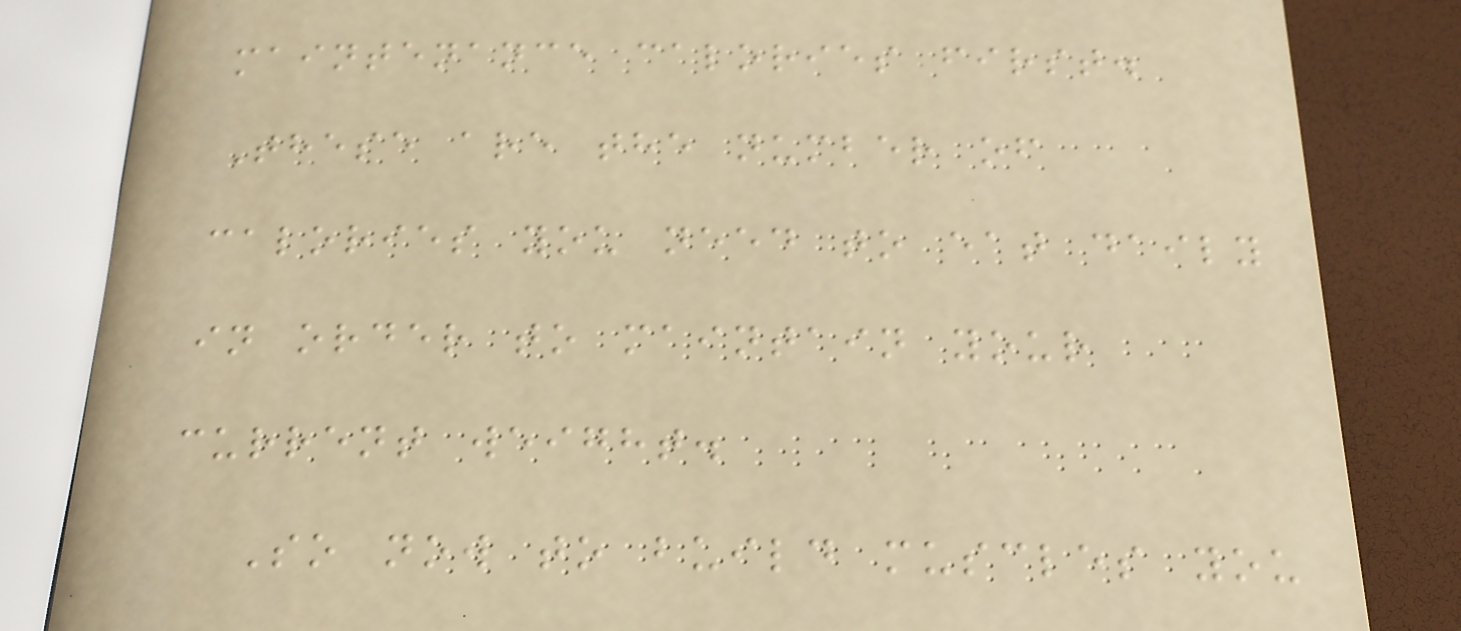maintenance calories first.
These are the number of
calories you need to eat daily
in order to maintain your
current weight.
So now to build muscles you
